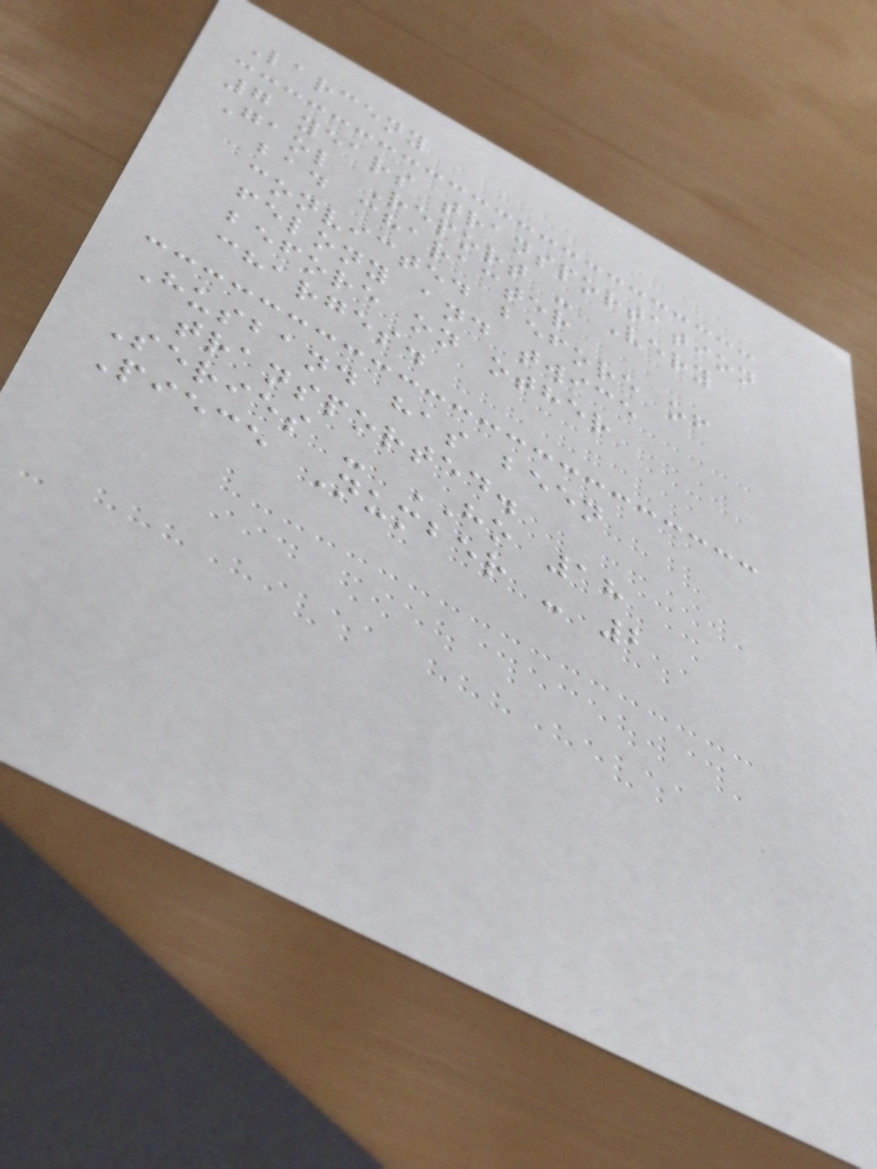Larceny
7 years transportation
Gaol Report - Very
bad character
convicted before of
felony and twice
before on other
charges.
Husband has been
transported.
Series - HO 18
Piece Number - 2
